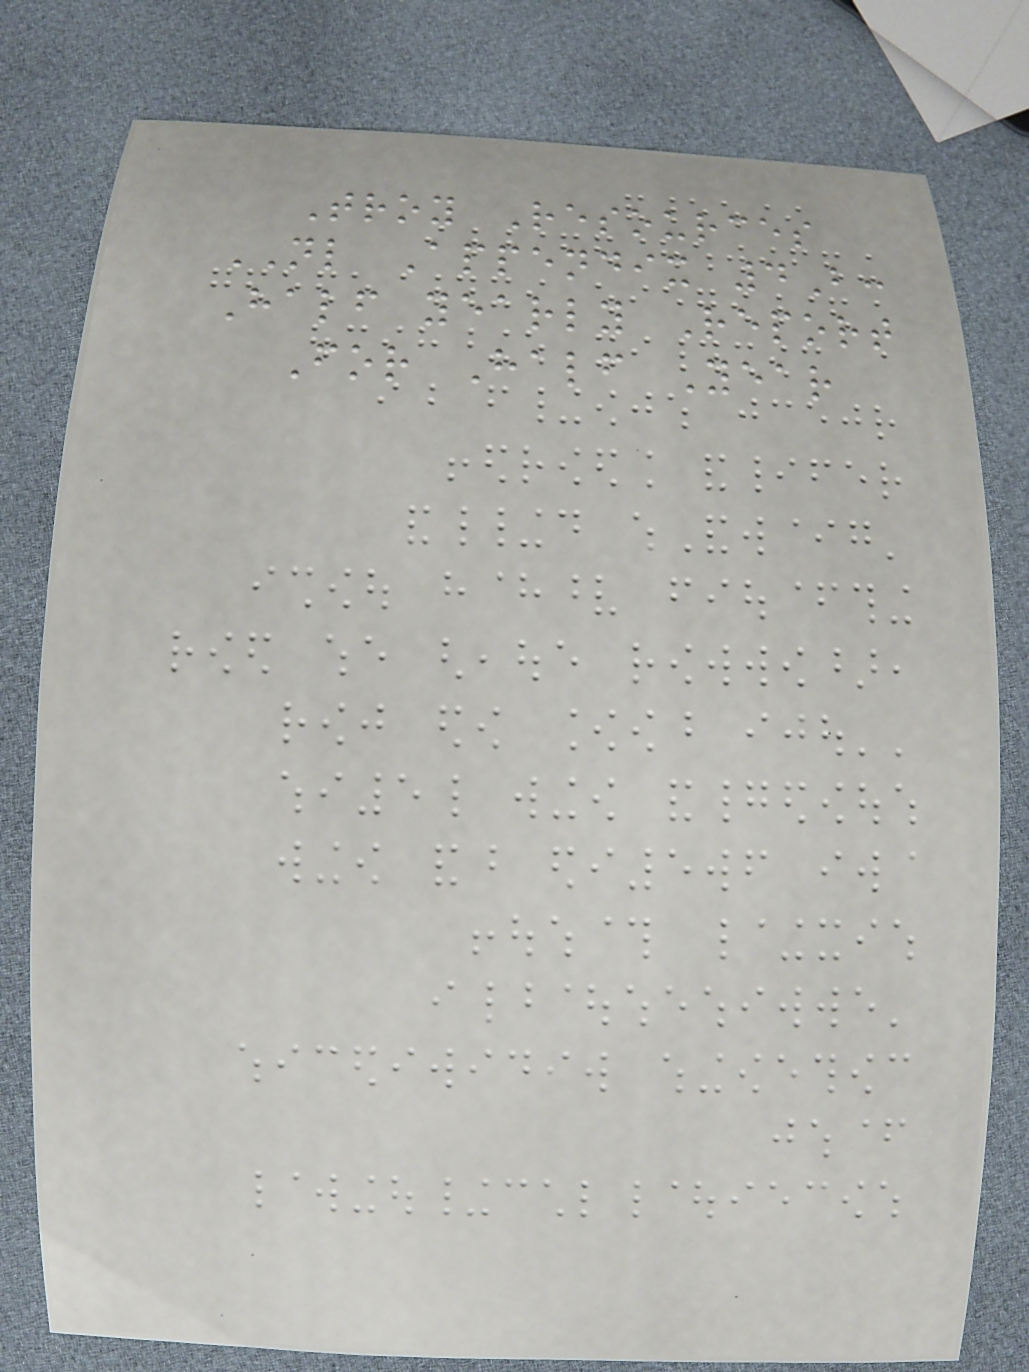Troy Resources
NL Appendix 4B:
Half yearly Report
For Half Year
